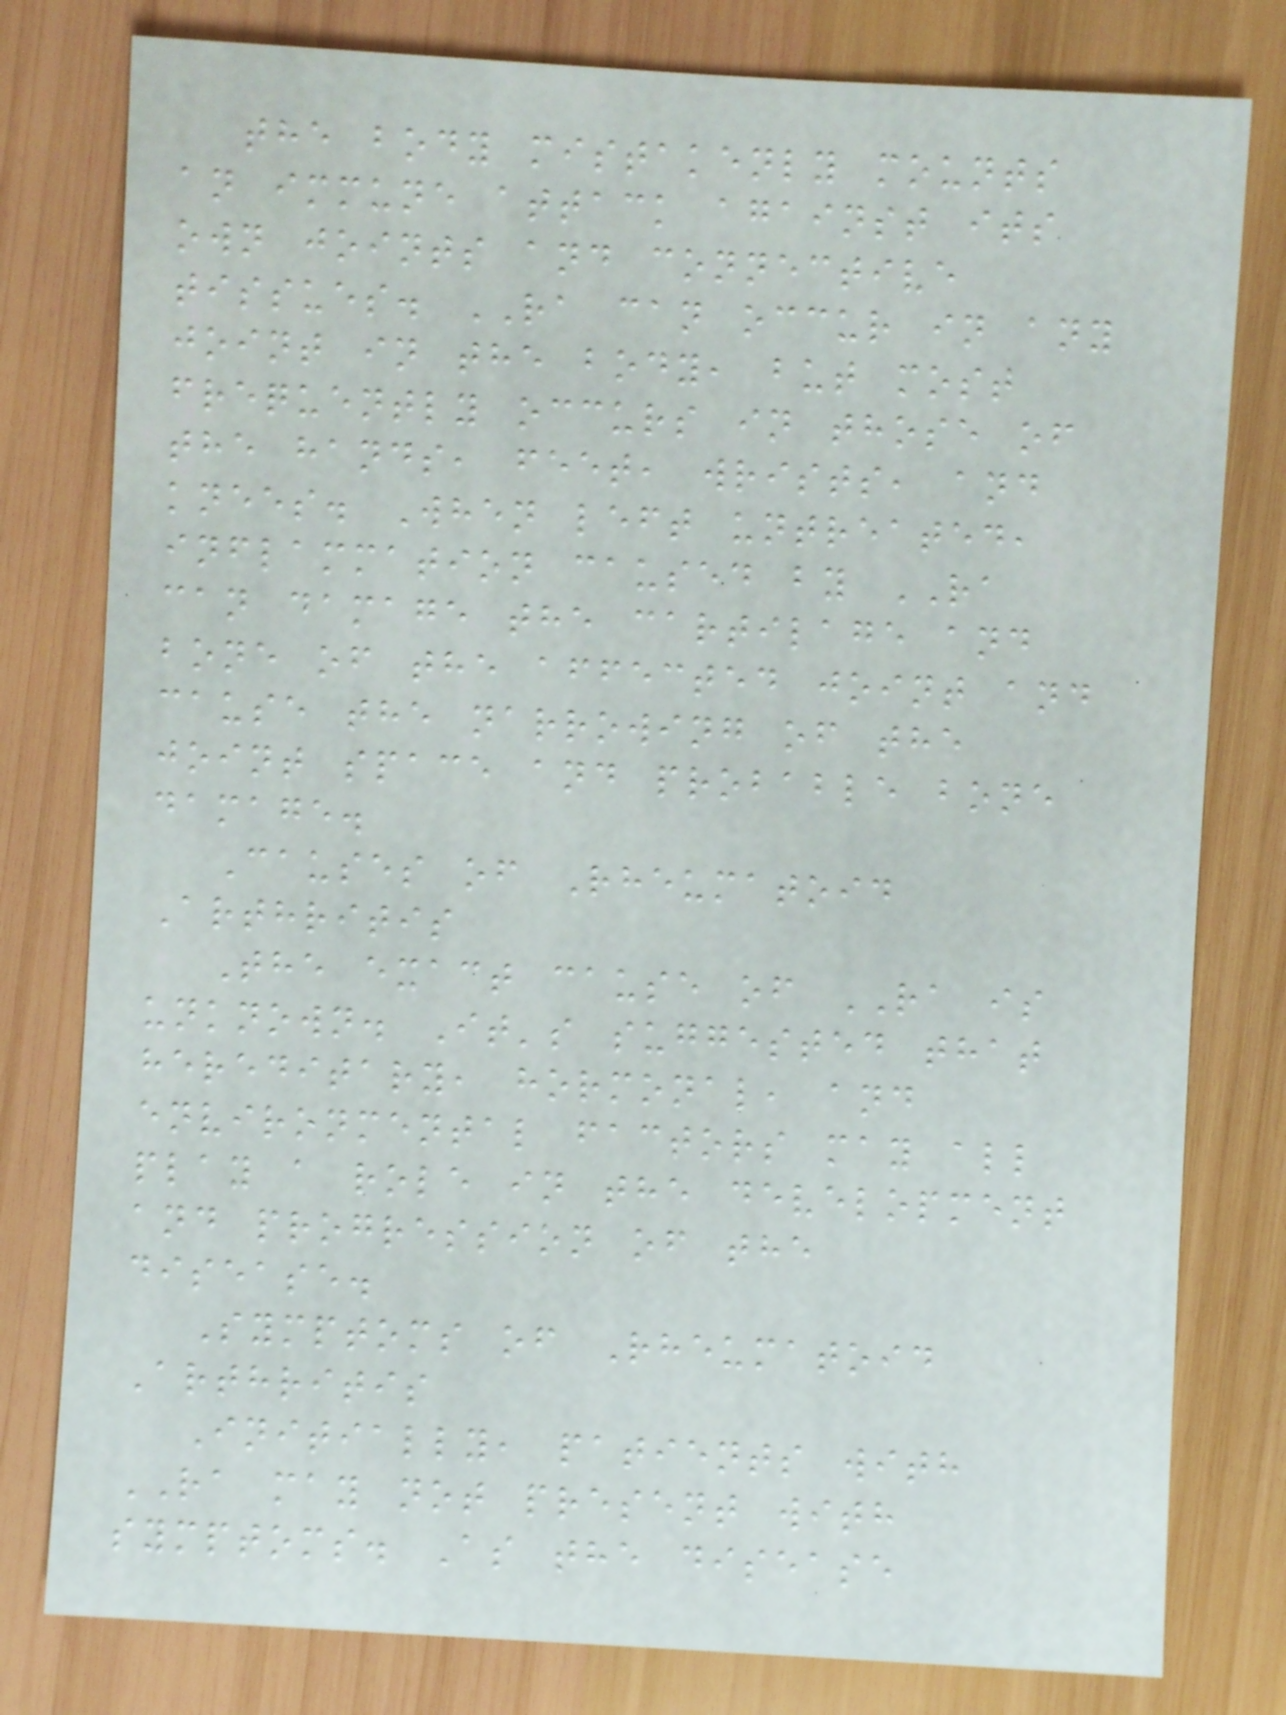the body mistakenly mounts
an immune attack against its
own joints and connective
tissues. RA can occur in any
joint in the body, but most
frequently occurs in those of
the hands, feet, wrists, and
knees. When left untreated,
inflammation caused by RA
can damage the cartilage and
bone of the affected joint and
cause the narrowing of the
joint space and probable bone
damage.
Causes of Rheumatoid
Arthritis
The exact cause of RA is
unknown. It's suggested that
hereditary, hormonal, and
environmental factors may all
play a role in the development
and progression of the
disease.
Symptoms of Rheumatoid
Arthritis
Initially, patients with
RA may not present with
symptoms. As the disease
